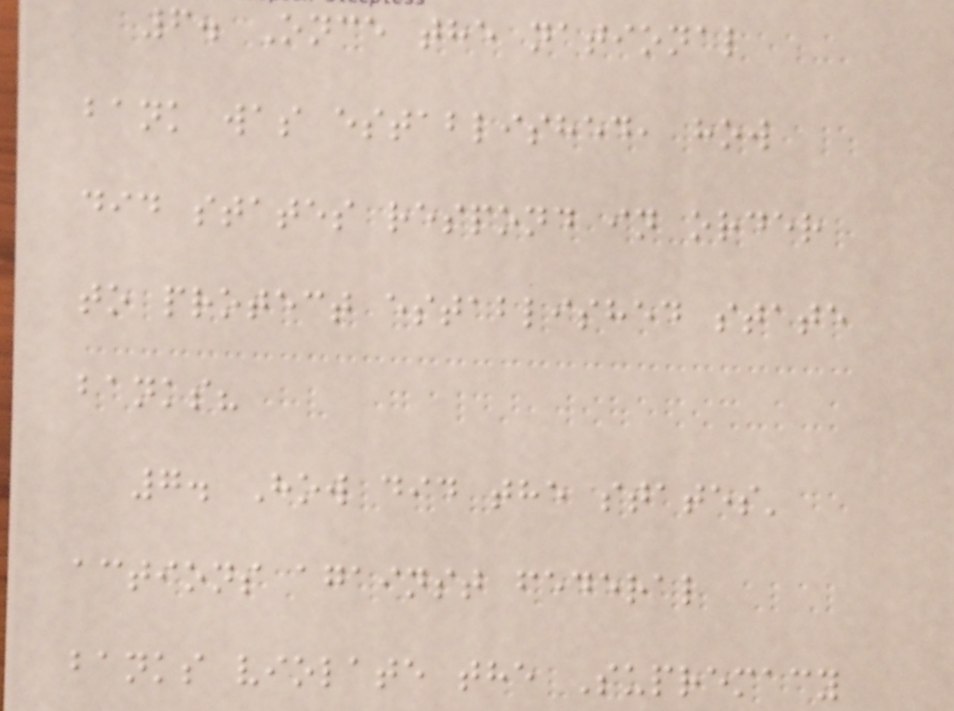6. Once the national
bank was established, how
did states respond in order
to protect established state
banks?
7. How did the states'
actions against federal
banks violate the Supremacy
